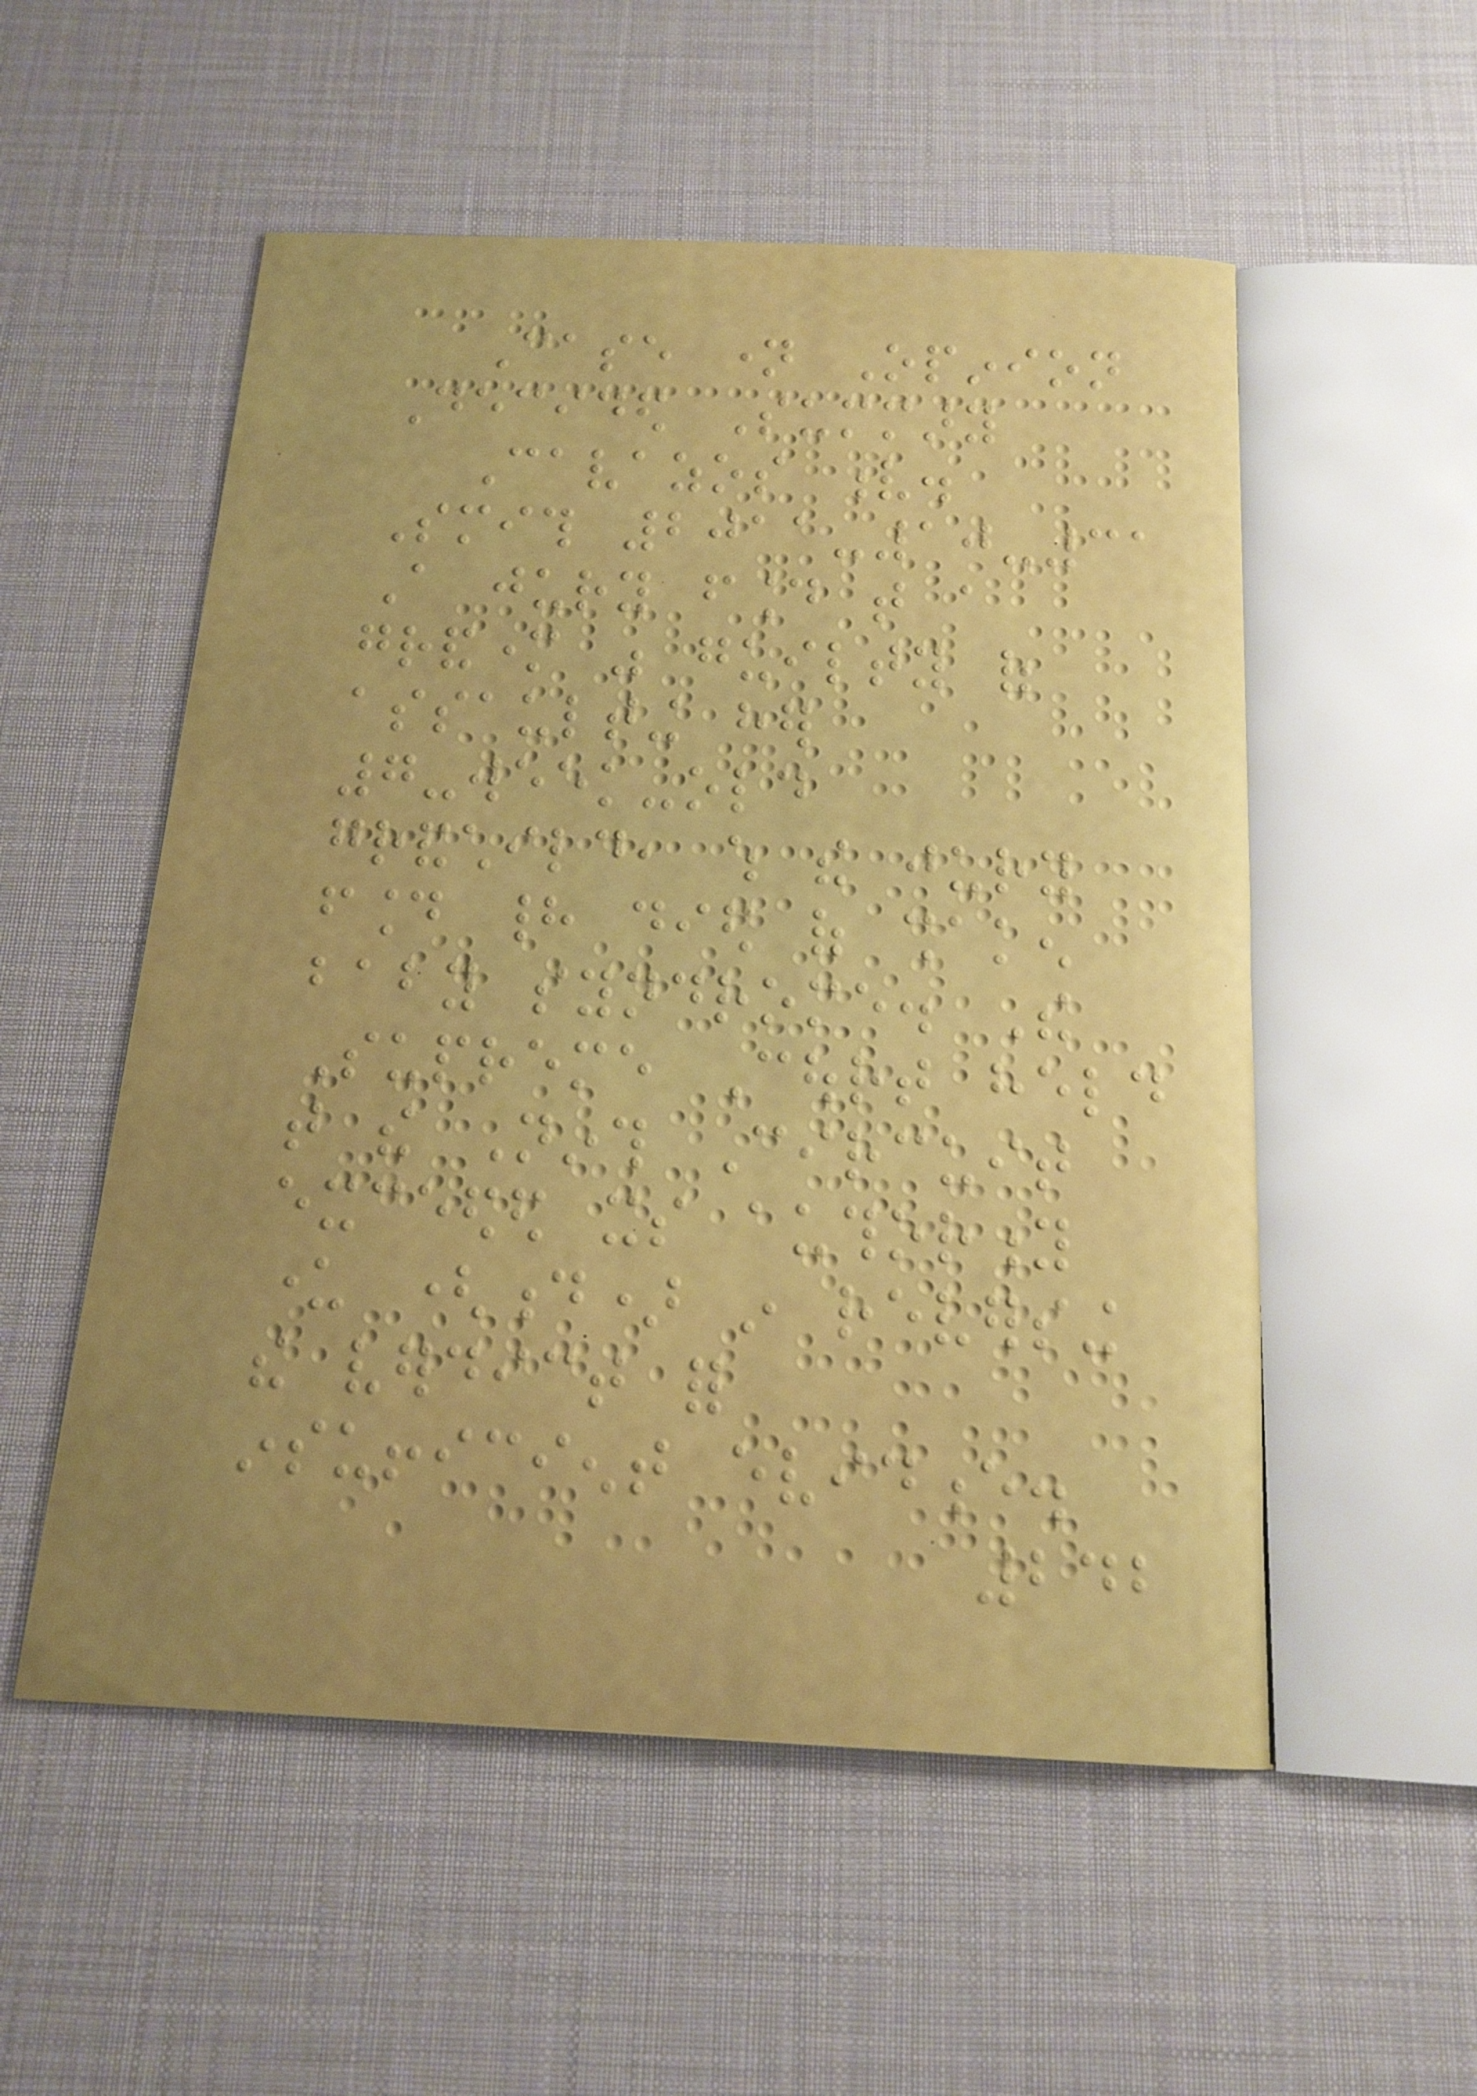Case name Opinion
Decided Summary
Cavazos v.
Smith 2011-10-31
A jury found that a
grandmother was guilty of
assaulting her
7-week-old
grandchild, which the jury
found had died of shaken
baby syndrome. The
Supreme Court held
that the Ninth Circuit
exceeded its authority
under (d) in reversing
the verdict for
insufficient evidence.
242
